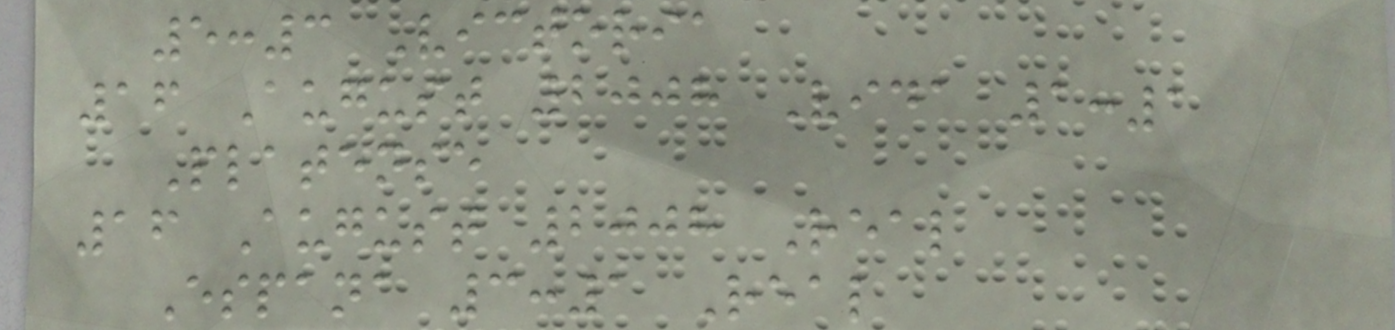5:3 Victoria
16 August 2008 Vida 1:1
Platense
16 August 2008 Real
Espana 3:1 Real
